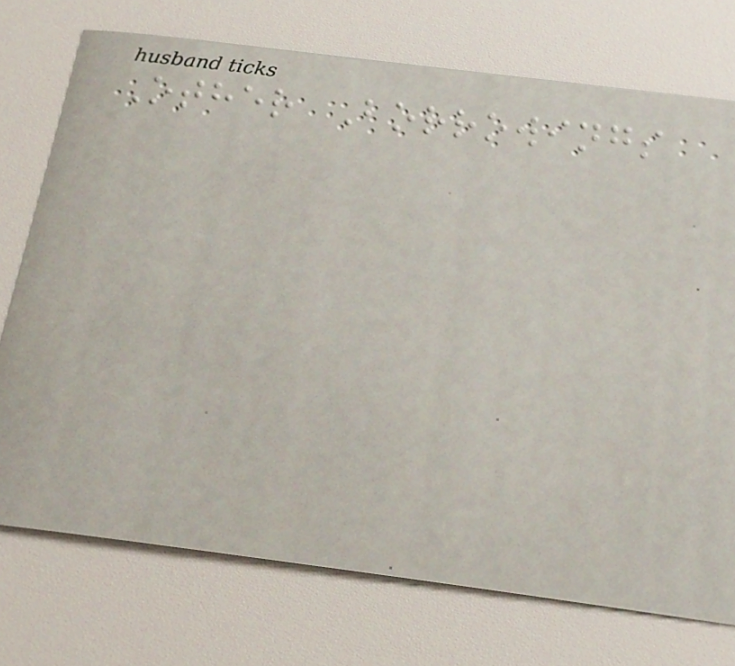Other Borrowings
